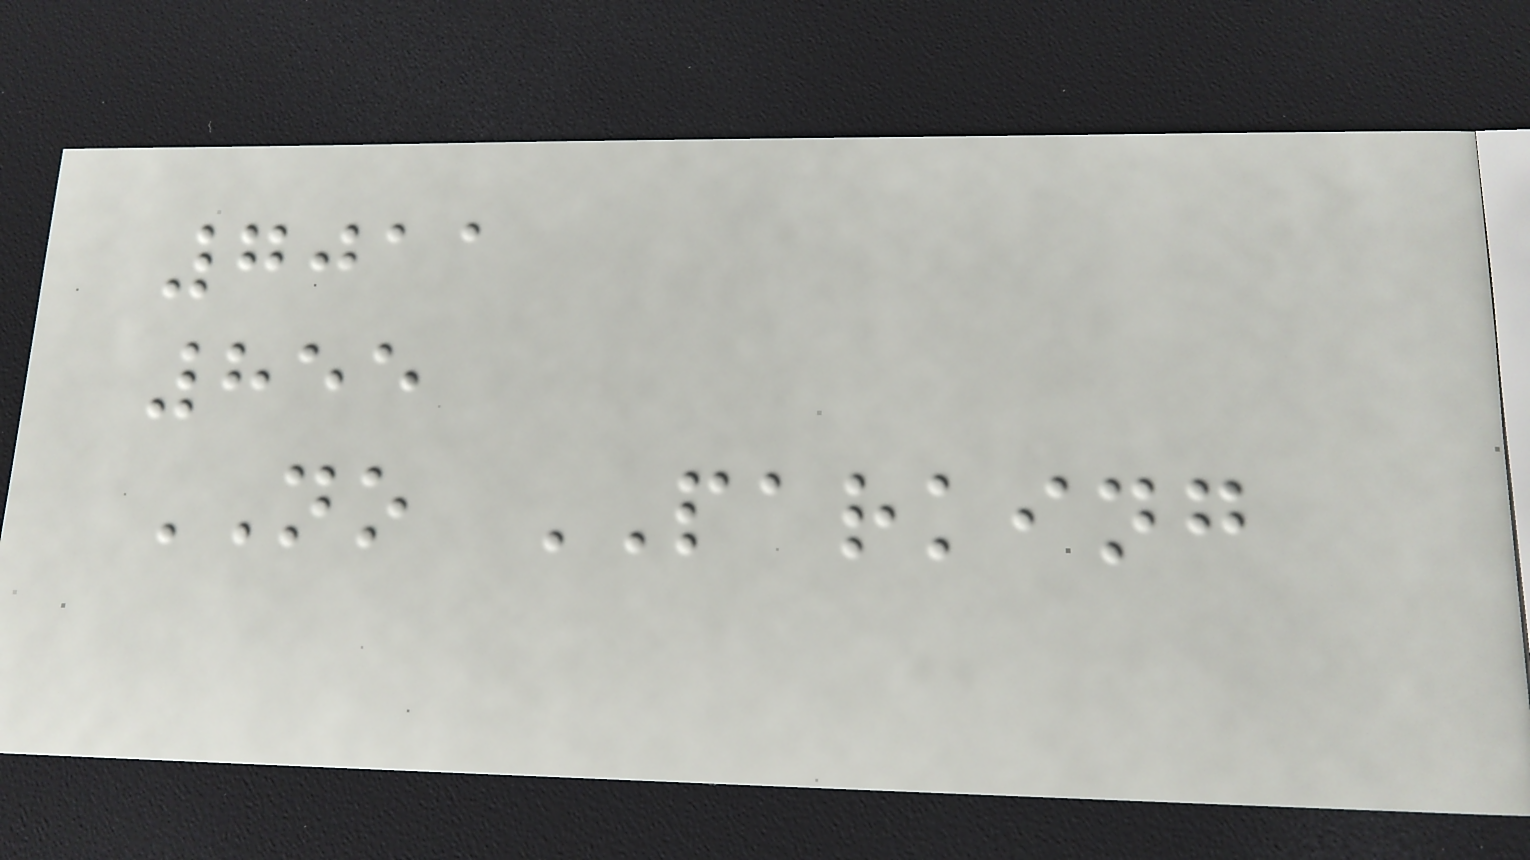7011
855
NO PARKING
